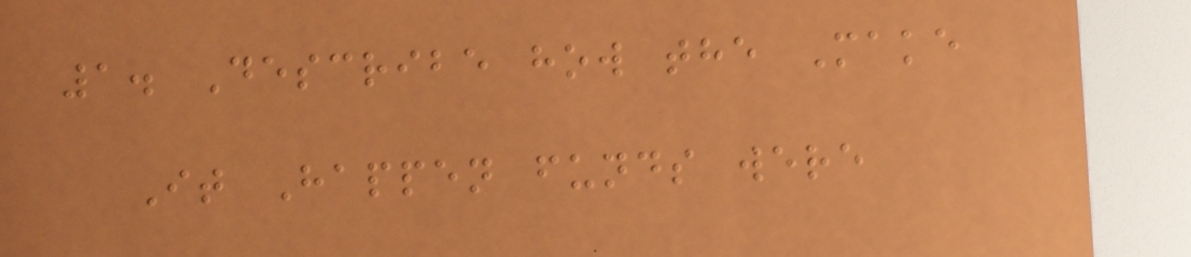1. Describe how the Make
It Happen funds were
